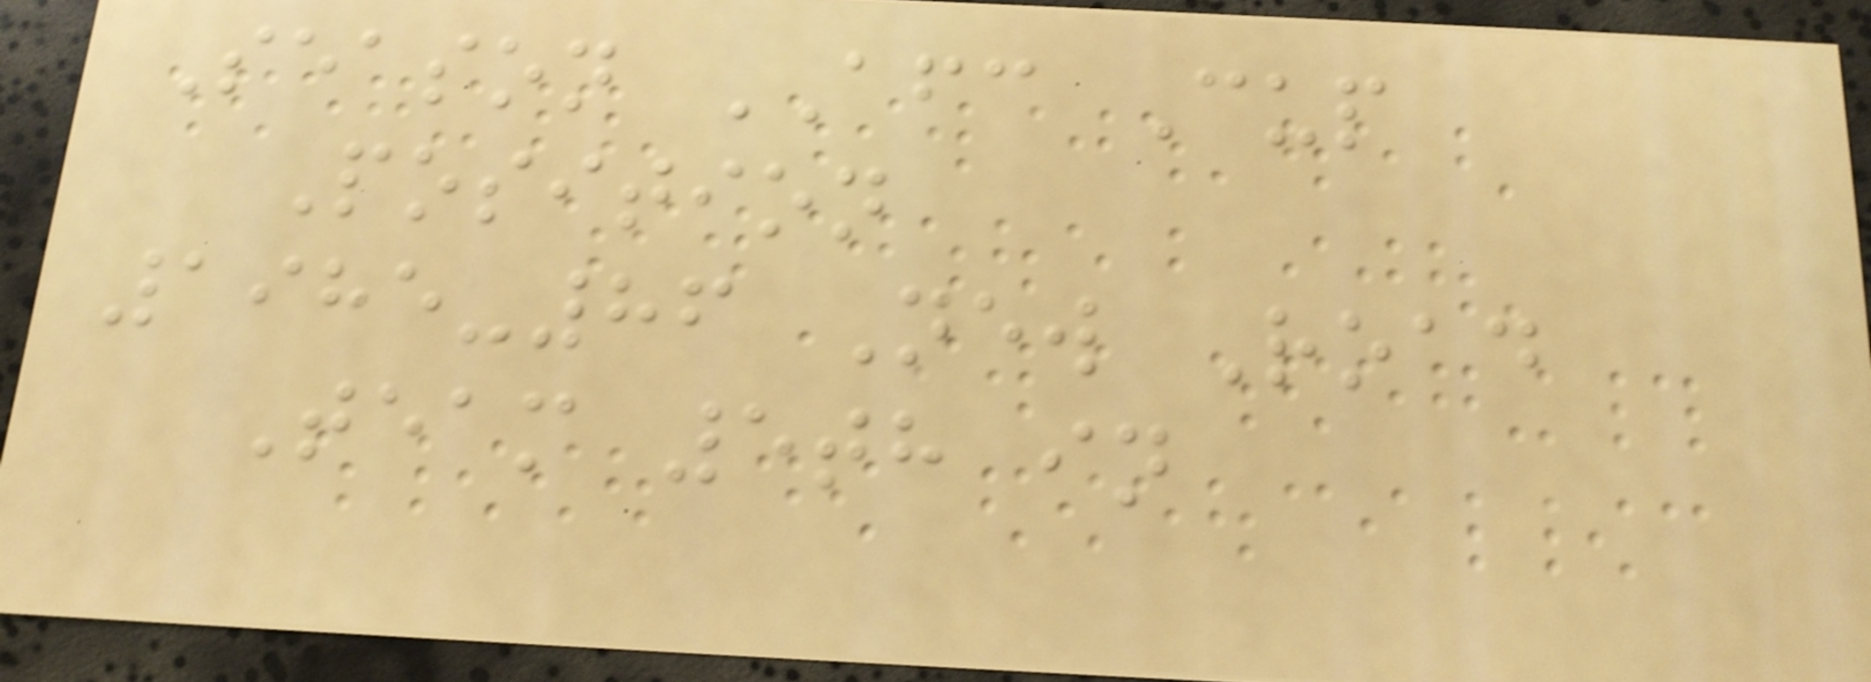Season AFC Cup
Position
1985-86 New Road
Team 5th in
